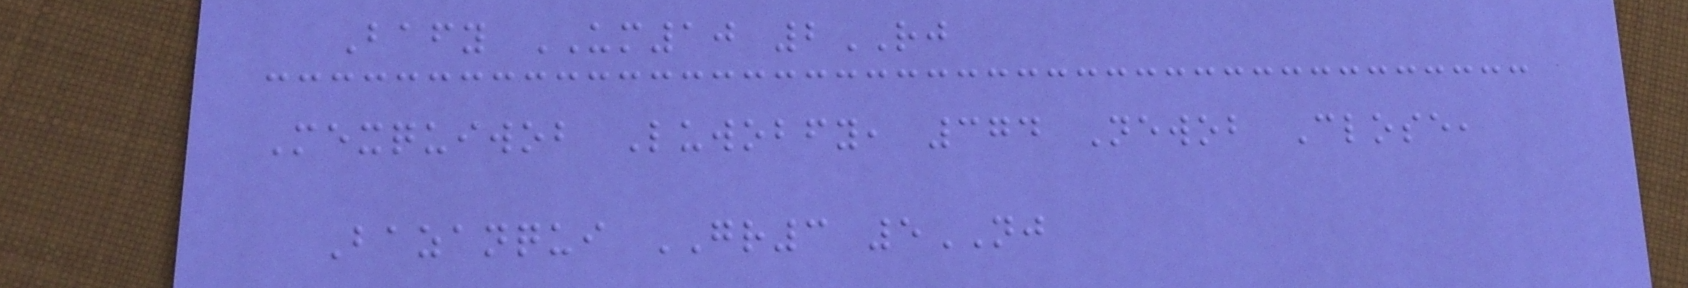Bafy UM10 2RJ
Mexquiwob Luwobfy, 374 Newob Close,
Bazanqui GR3 5NJ
